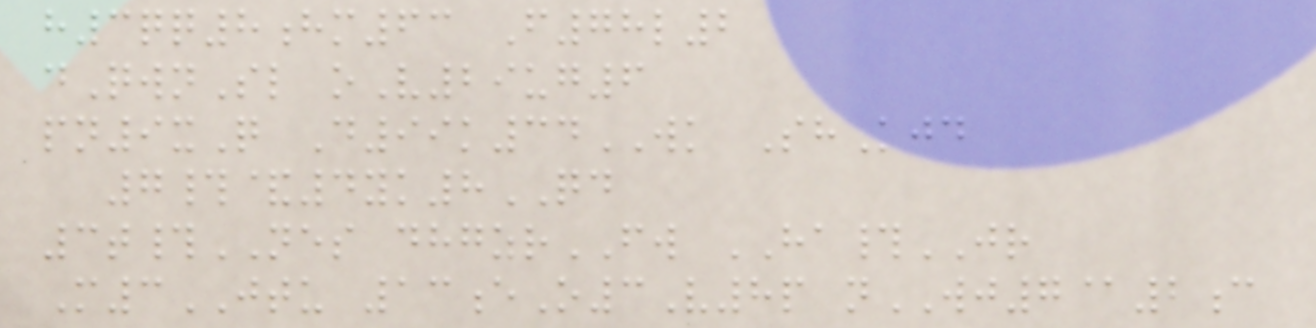h3qq8hm63 F78l2
dQwnSl oV29ug6
pn9xQ D99k34WK ShKjd
7#&4yk8QD
3t#NES dhgzrFW HA#JR
M3JTU 13eO3V8p nWJ7@2c
